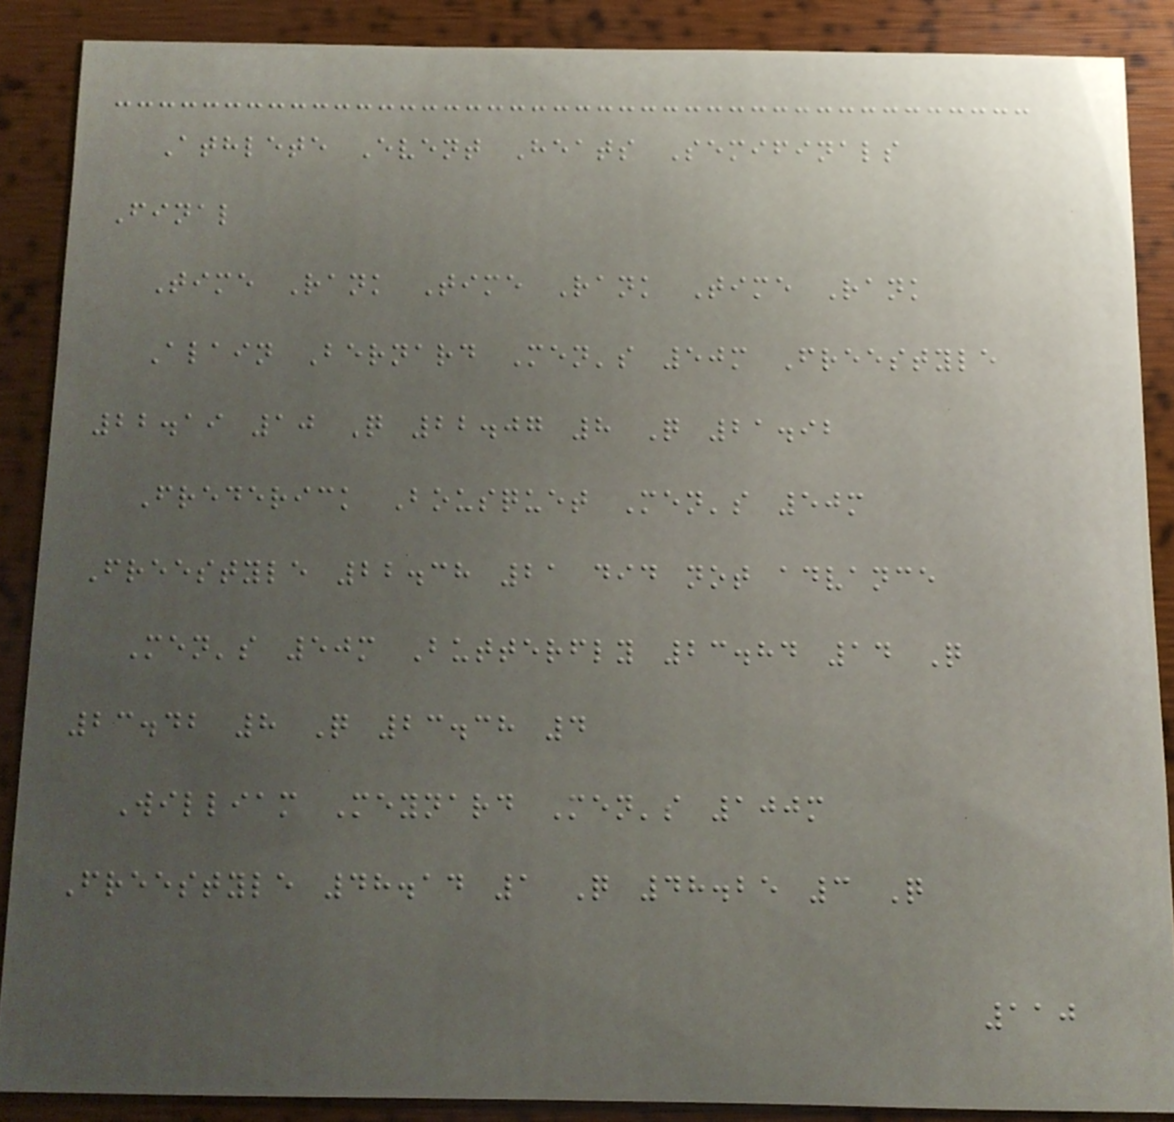Athlete Event Heats Semifinals
Final
Time Rank Time Rank Time Rank
Alain Bernard Men's 50m Freestyle
22.19 10 Q 22.07 8 Q 21.92
Frederick Bousquet Men's 50m
Freestyle 22.38 21 did not advance
Men's 50m Butterfly 23.84 14 Q
23.42 8 Q 23.38 4
William Meynard Men's 100m
Freestyle 48.14 1 Q 48.25 3 Q
110
